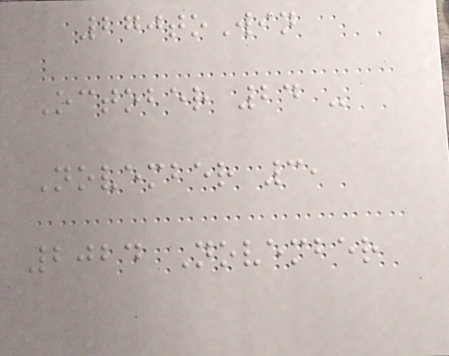270toWin
October 24 -
November 3,
2024 November
